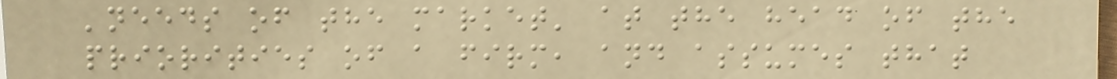'needs of the market' at the head of the
priorities of a firm, and assumes that
